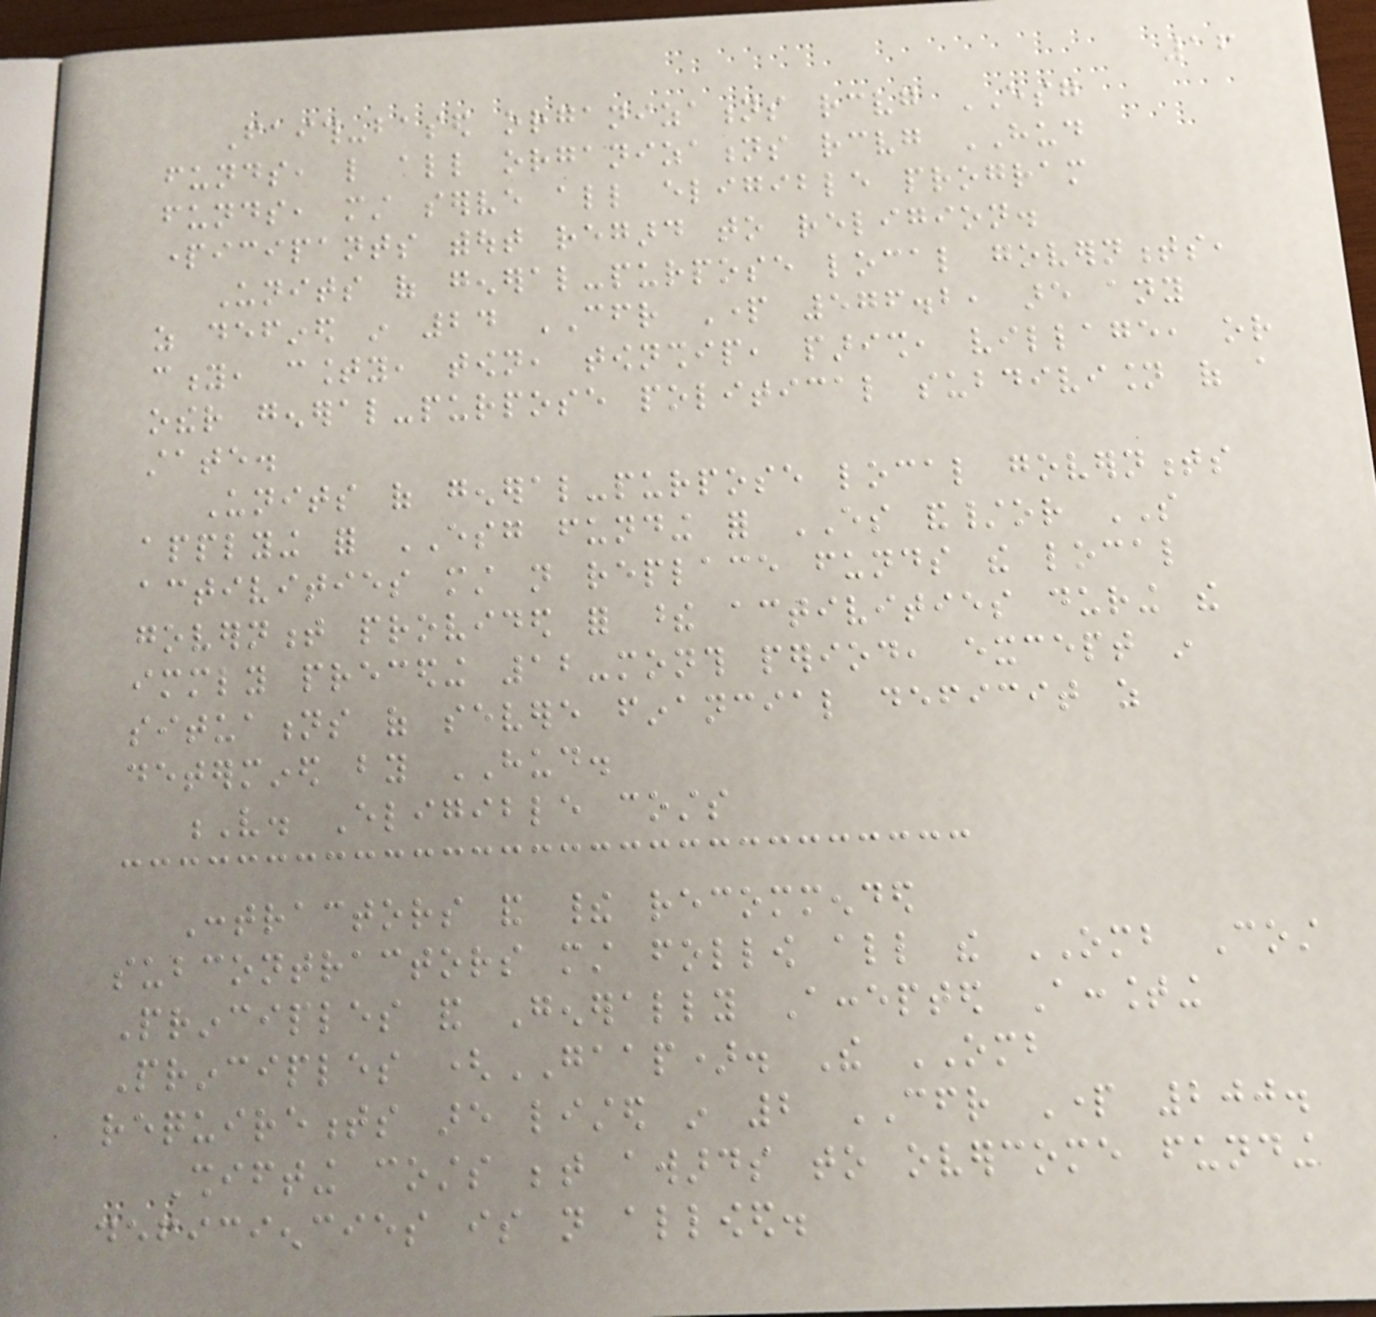16
Faith-based organizations receiving ESG
funds, like all organizations receiving HUD
funds, must serve all eligible program
participants without regard to religion.
Units of general-purpose local governments,
as defined in 24 CFR Part 576.2, are any
city, county, town, township, parish, village, or
other general-purpose political subdivision of a
state.
Units of general-purpose local governments
applying for ESG funding for ES and/or SO
activities must not replace funds the local
government provided for these activities during the
immediately preceding 12-month period, except in
situations of severe financial deficit as
determined by HUD.
V. Eligible costs
Contractors and their recommended
subcontractors must follow all the OMB Cost
Principles and Generally Accepted Accounting
Principles (GAAP). The OMB
requirements are listed in 2 CFR Part 200.
Shifting costs between awards to overcome funding
deficiencies is not allowed.
